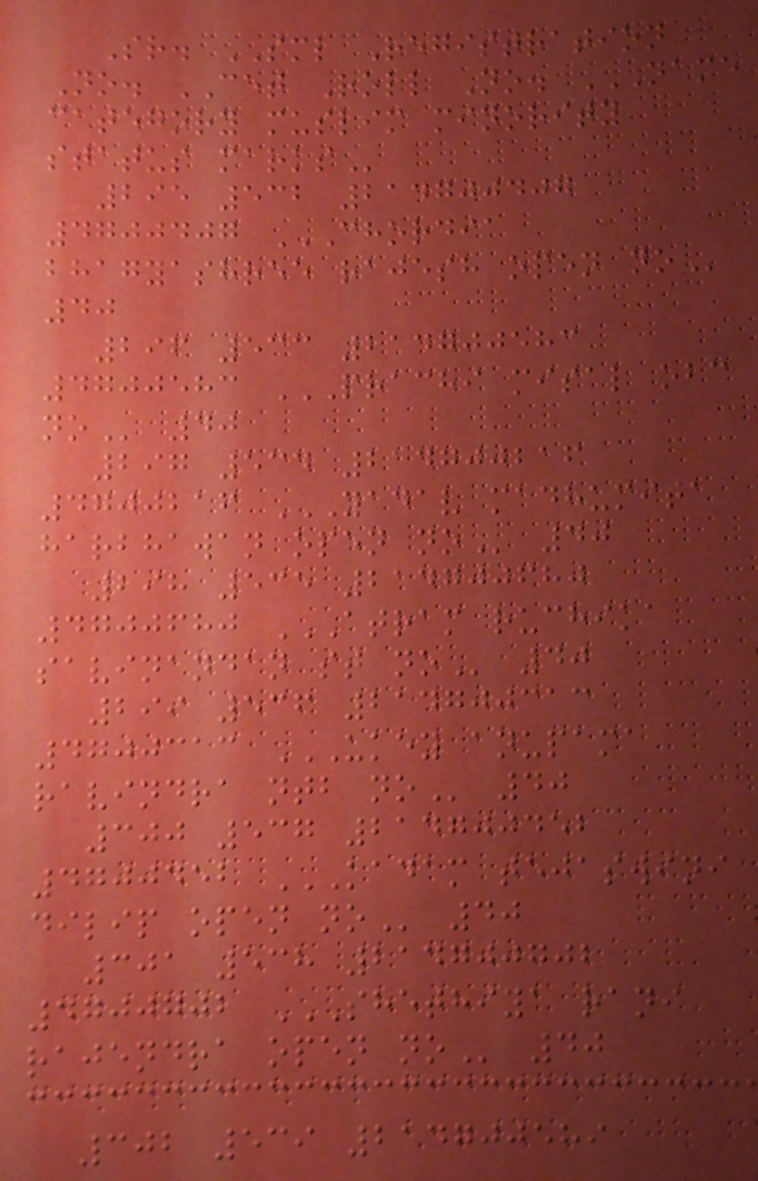Sr. SML Registration
No. CET Roll No. NAME
CATEGORY MUSLIM MINORITY
STATUS MARKS
295 532 214700407
4700407 CHORDIA
BHAGYASHREE RAJESH OPEN NO
40
296 533 214700583
4700583 PRACHI MISAL OBC
NO 40
297 534 214700216
4700216 YADAV MADHUMITA
HARBHAWAN OPEN NO 40
298 535 214700680
4700680 ATRAM RUCHIKA
SAVINANDAN ST NO 40
299 536 214700313
4700313 UKEY ANUPAMA
RAVINDRA NTB NO 40
300 537 214700452
4700452 KADAM TEJASWINI
DILIP OPEN NO 40
301 538 214700702
4700702 SHETHIYA RANI
RAJENDRA OPEN NO 40
302 539 214700589
